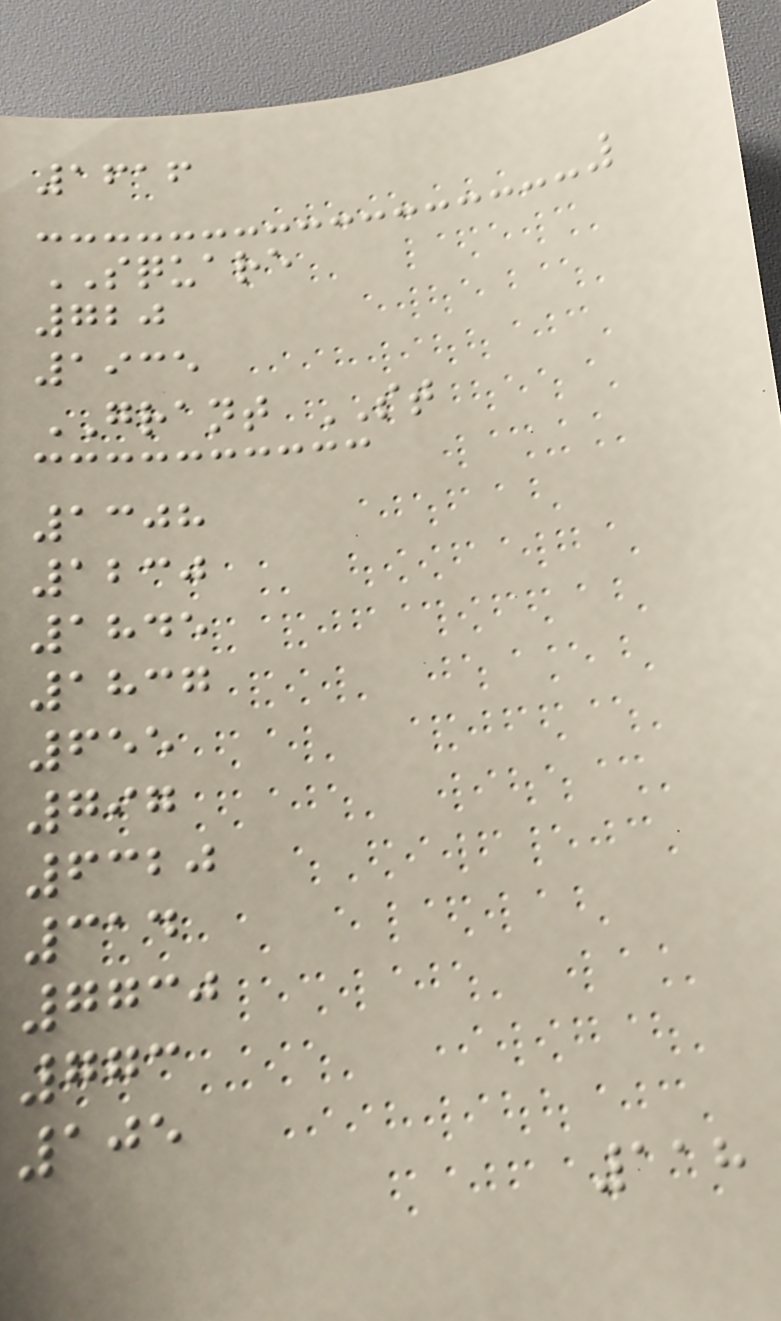1616
SQUARE
720
1935
GRANT ST
1308
1230
1845
1837
655
797
6320
314
7730
773
105
118
